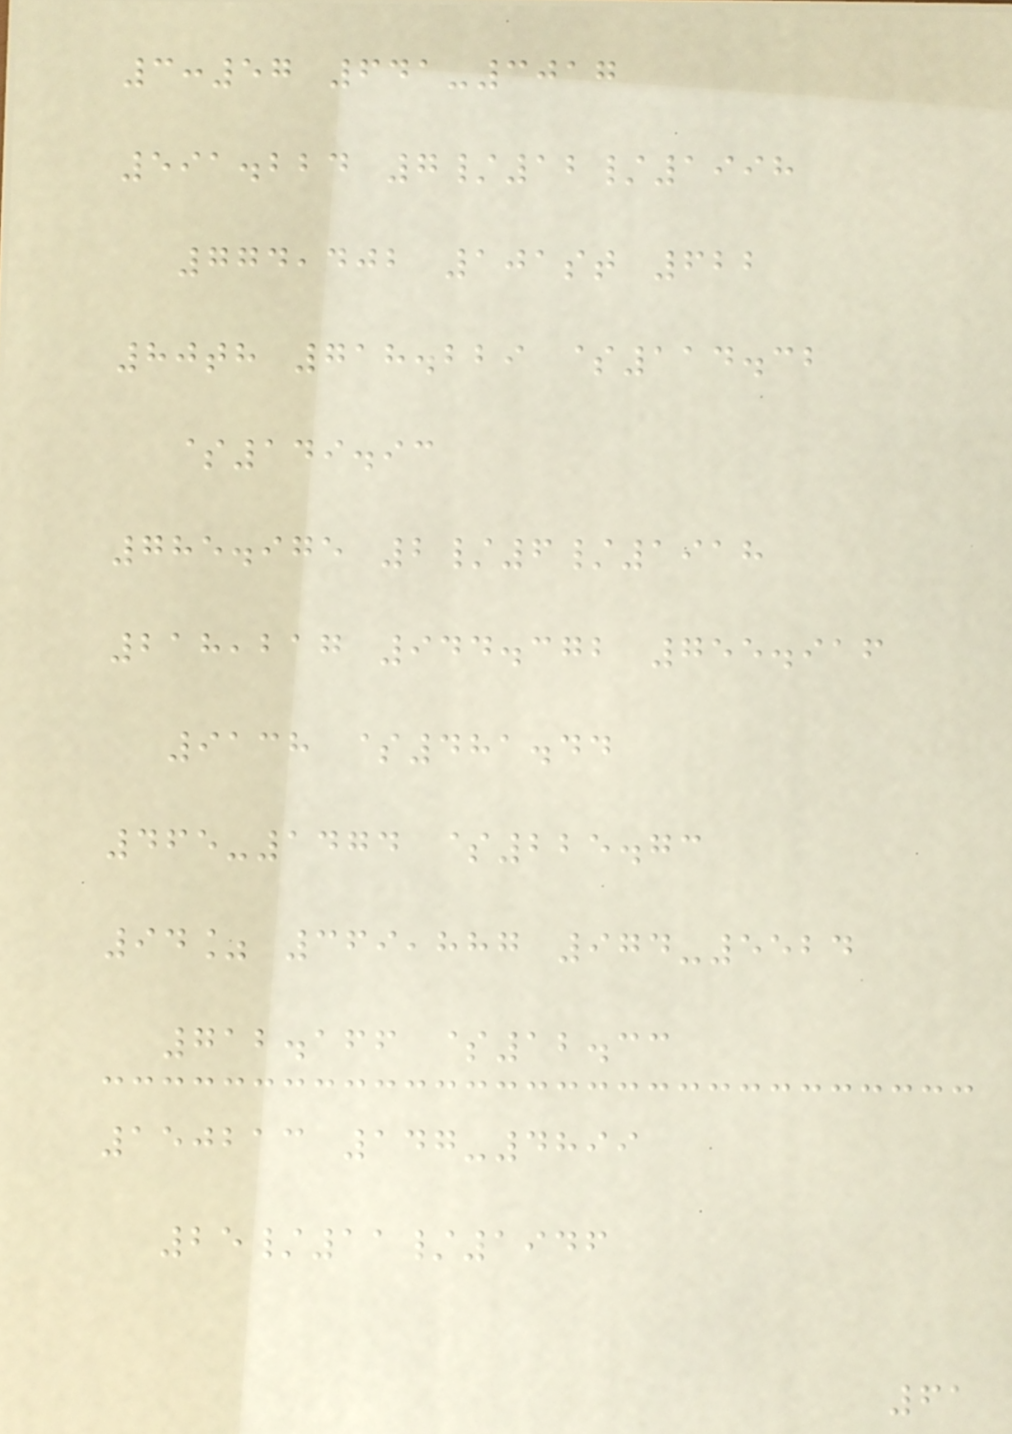3:57 641-3017
591.224 7/12/1998
774,402 101st 622
80th 718.229 $114.32
$149.93
785.975 2/6/1918
218,217 944.372 755.916
9138 $481.44
465-1474 $225.73
94% 369,887 974-5524
712.166 $12.33
150213 147-4899
25/11/1946
61
